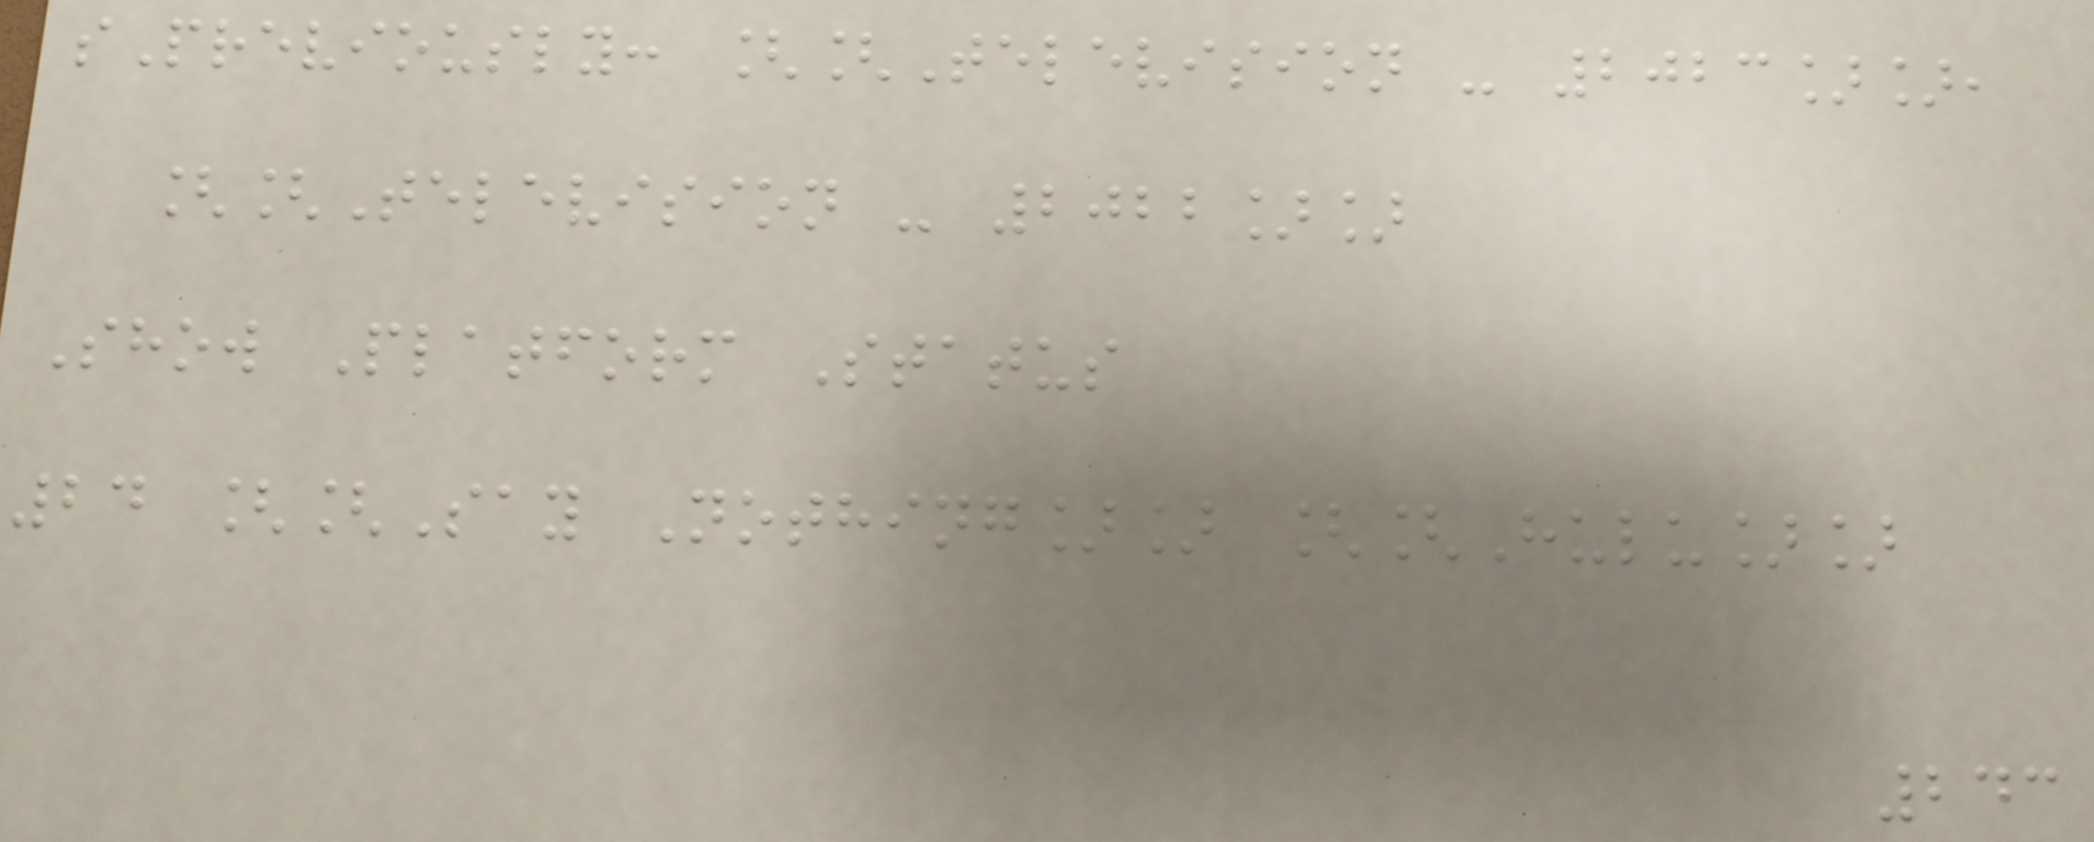sPreviously: [[Television - 2023]],
[[Television - 2022]]
Show Platform Status
24 [[Say Nothing]] [[Hulu]]
243
